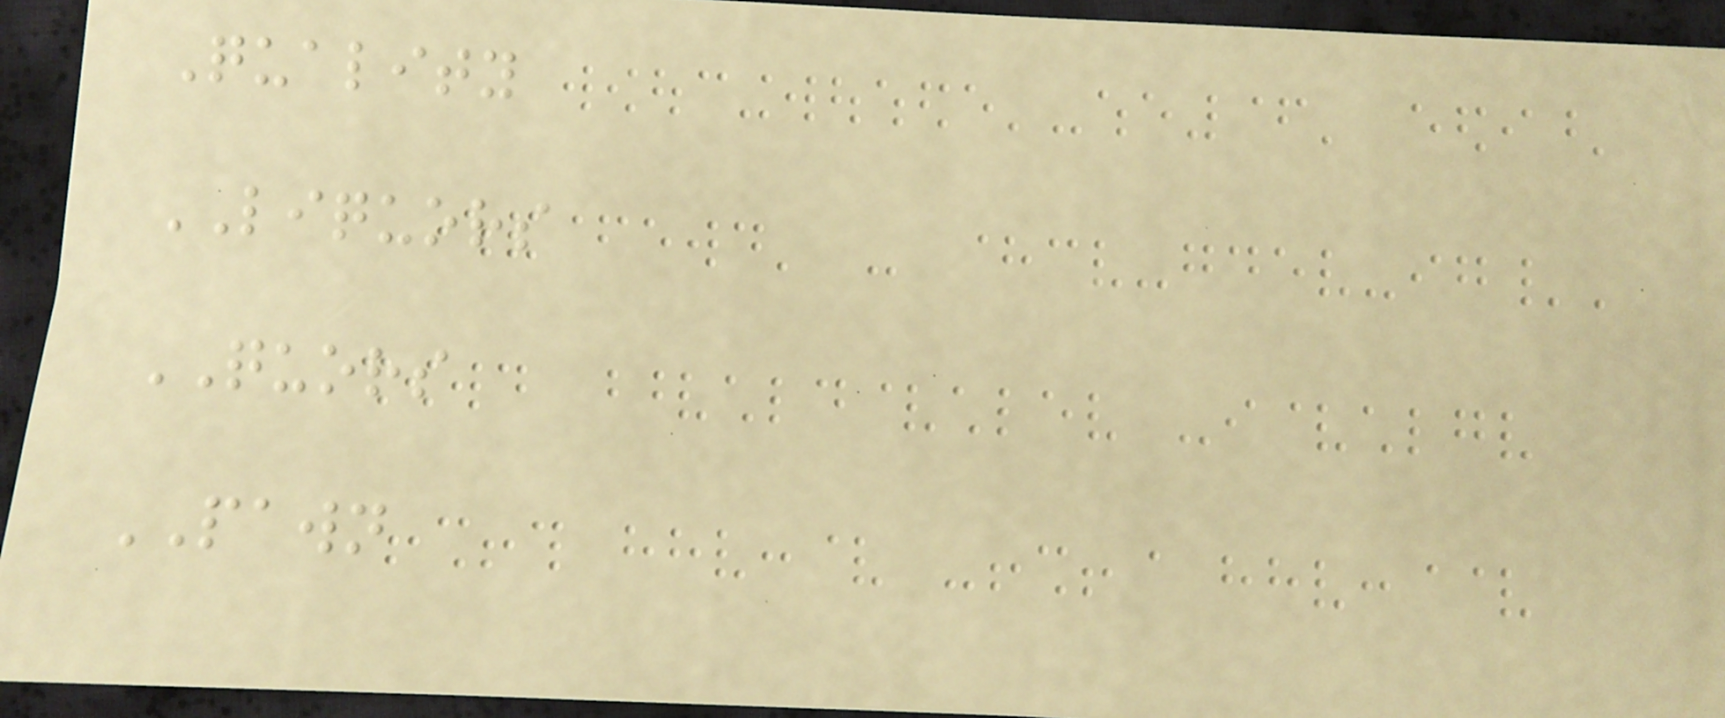Quality
LIQUORS
QUORS
PAWN
